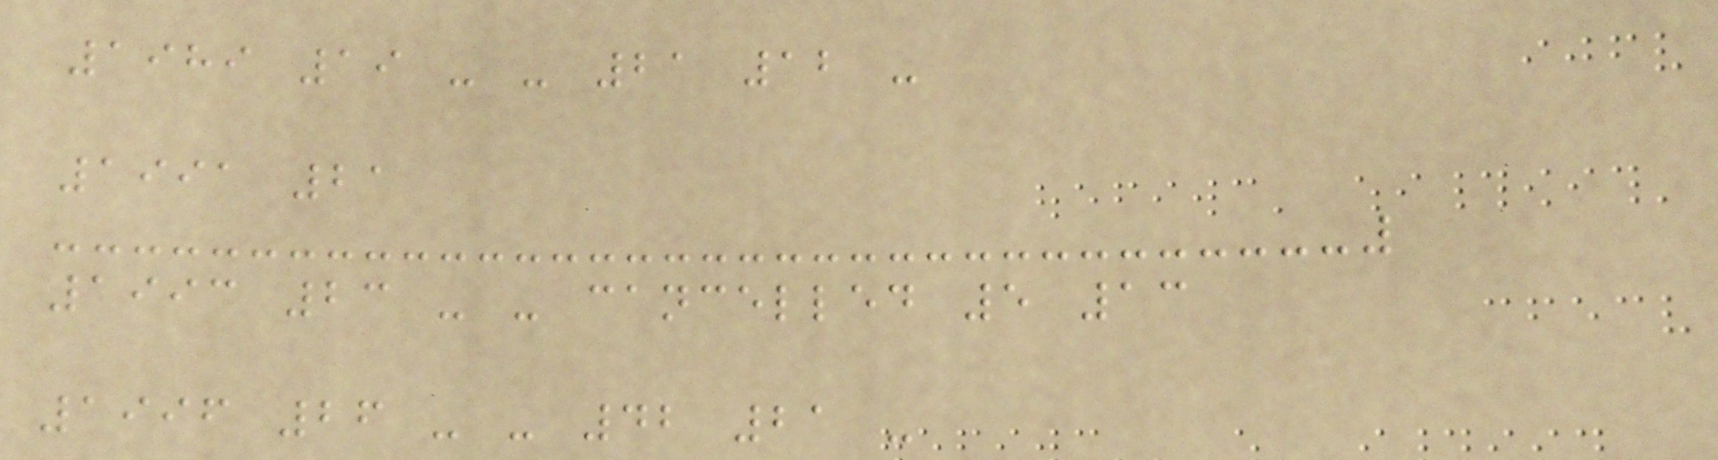1989 19 - - 21 12 -
1991 21
1993 23 - - cancelled 5 13
1996 26 - - 42 21 -
